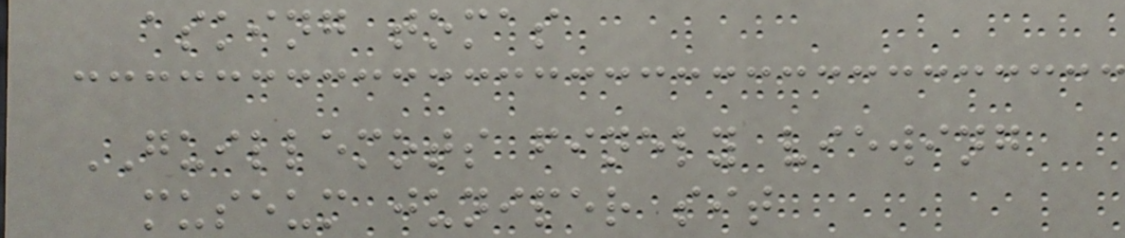asking tomas
GUILLEMOTS finely viewing
museum juniper sit
